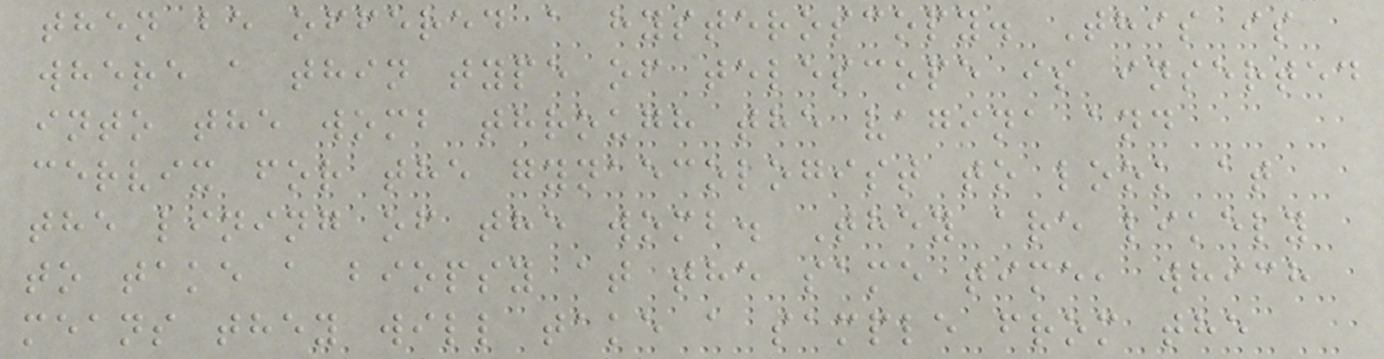then be offered a hysteroscopy. This is
where a thin type of telescope is inserted
into the womb through the vagina and
cervix for the gynaecologist to look at
the lining of the womb. They are likely
to take a biopsy at the same time, which
means they will take a sample from the
